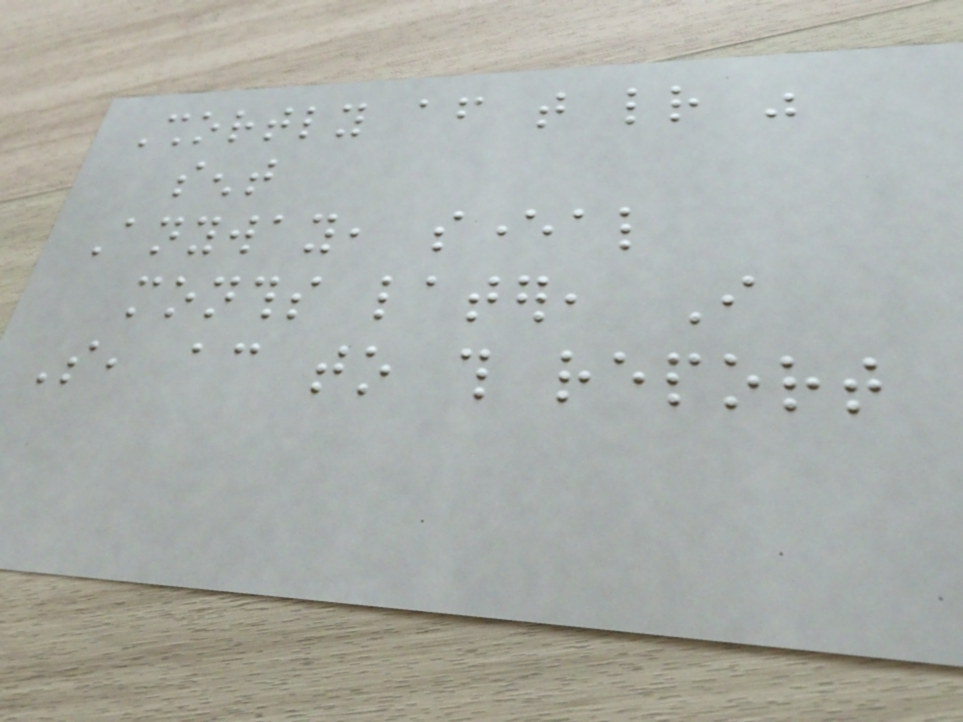Shortly after that letter was
sent
Anyway, several
months later, I
So, according to this report
